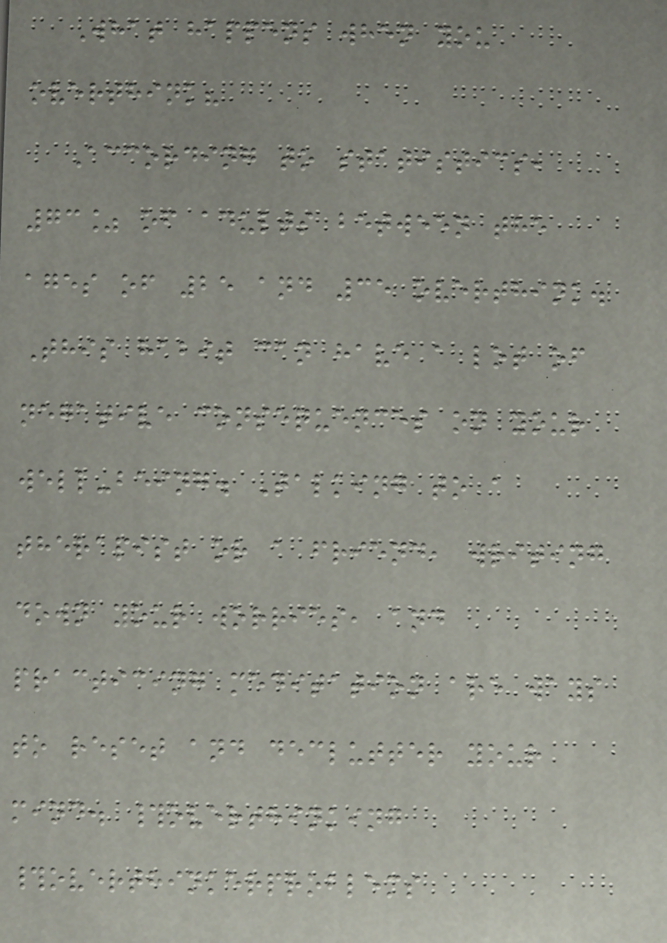What happens when you
overthink?
According to statistics,
73% of adults between the
ages of 25 and 35 overthink.
This habit can have a lot of
negative consequences on your
well-being. Talking to a
therapist or a friend, writing
down your worries, and
practicing meditation are ways
to reset and declutter your
mind. #overthinking
#overthinkerproblems
